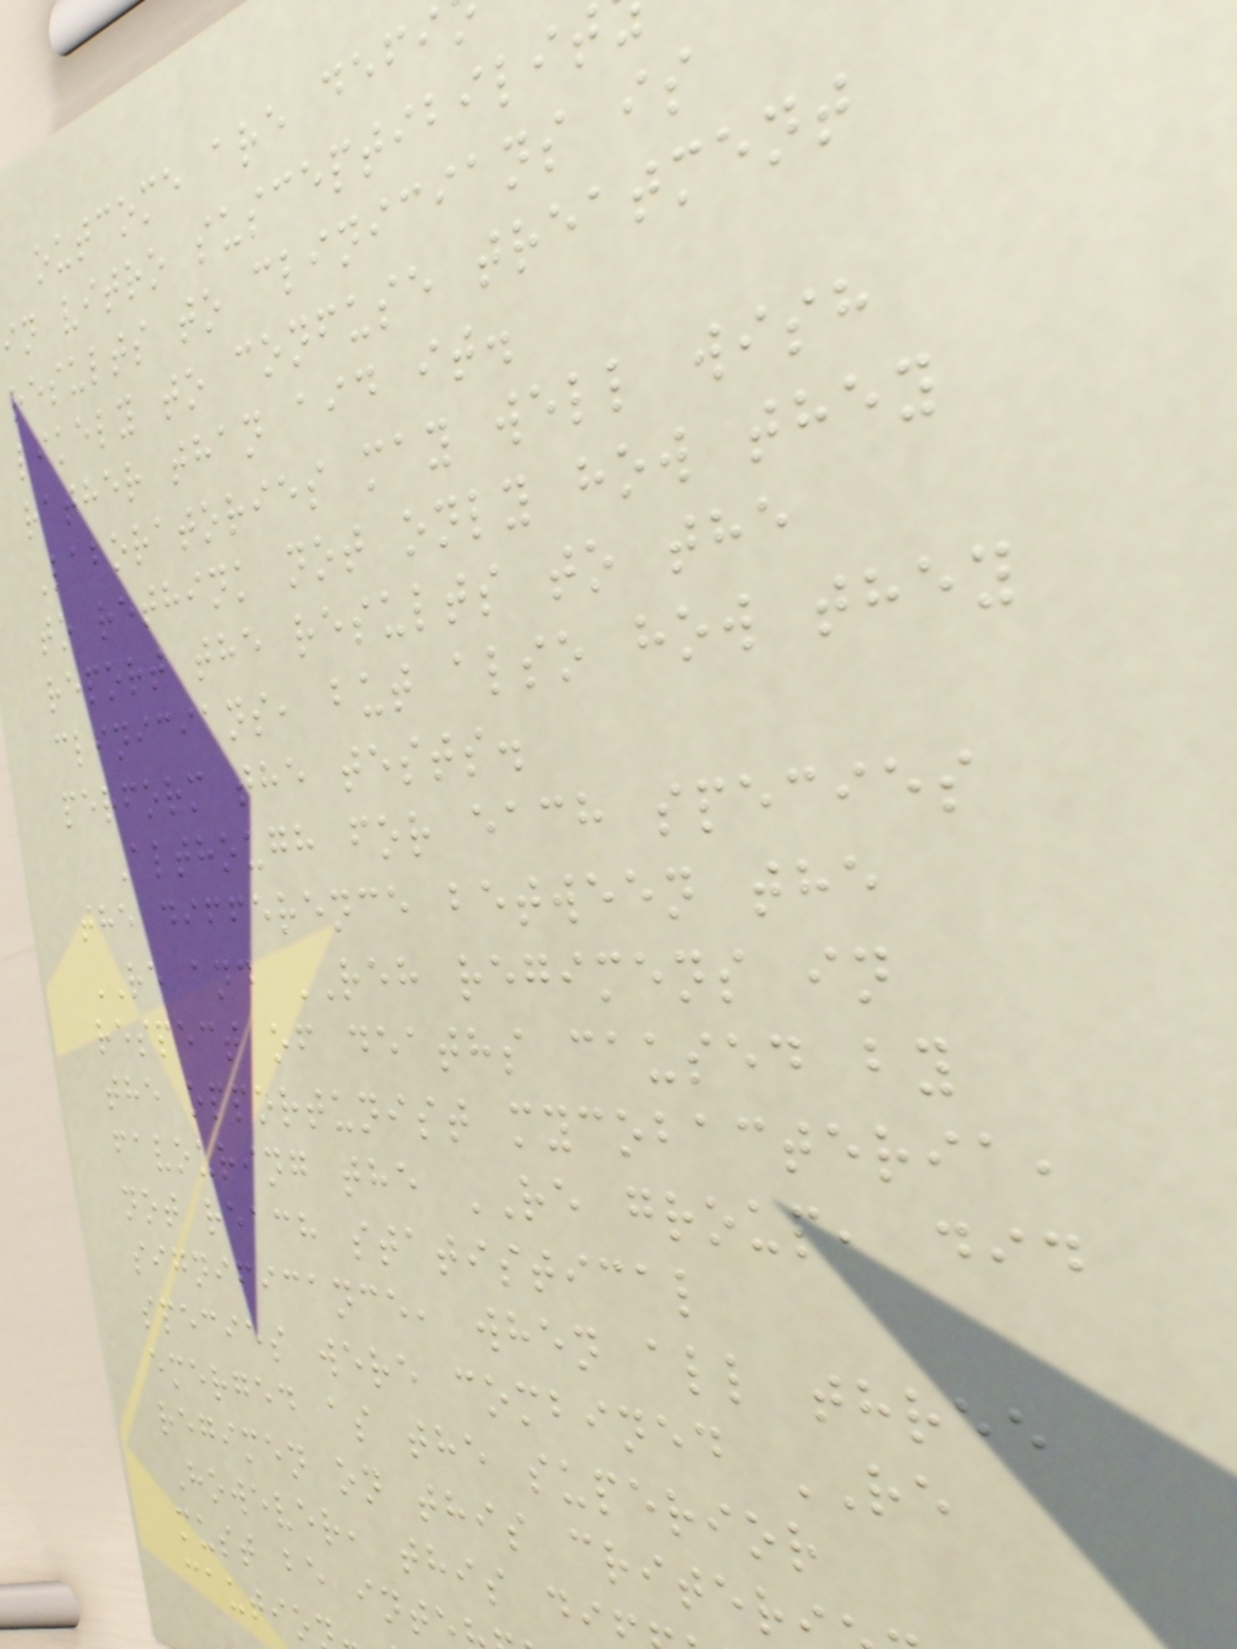outcome are defi
in vitro susceptibilit
results to clinicians is
likely to confuse treatment
rather than aid it.
Laboratories may well wish
to rethink not only how they
report the results to the
clinicians, but also how they
perform the tests.
Although for each species
the difference between the
RE and REH regimens in
respect of deaths caused by
the opportunist mycobacteria,
favouring the RE group, did
not reach statistical
significance, when all three
species were combined RE
emerged as the superior
regimen on this criter
However, this di
must be int
cautio
